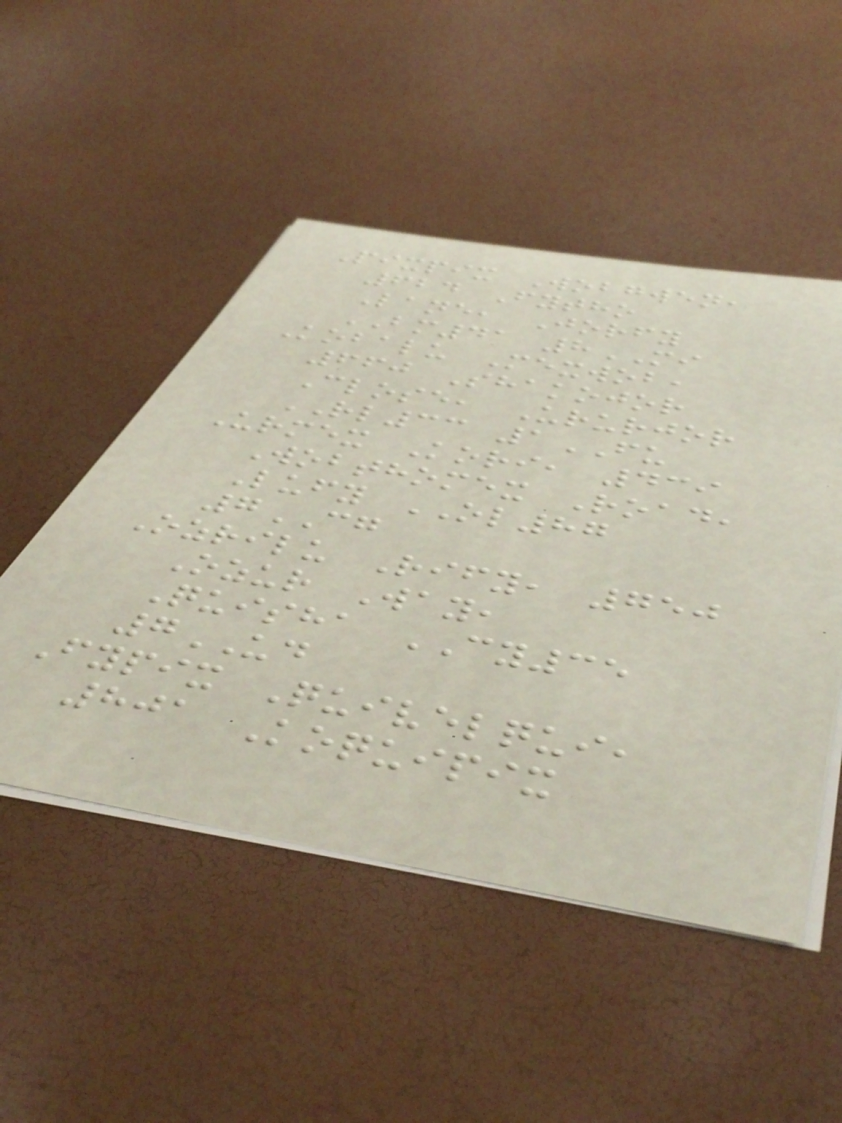Pixpix Wobgwen,
624 Fytho
Lane, Jorfy
BM41 8MI
Kobalu Mexwob,
660 Shakojor
Close, Ururjor
RL33 1FU
Urmex Kori, 439
Wobthomex Road,
Lufy OL87
7CG
Ozrilu Rify, 750
Ozur Way,
Quisha CY35
7UD
Fypix Quivelqui,
801 Koquipix
